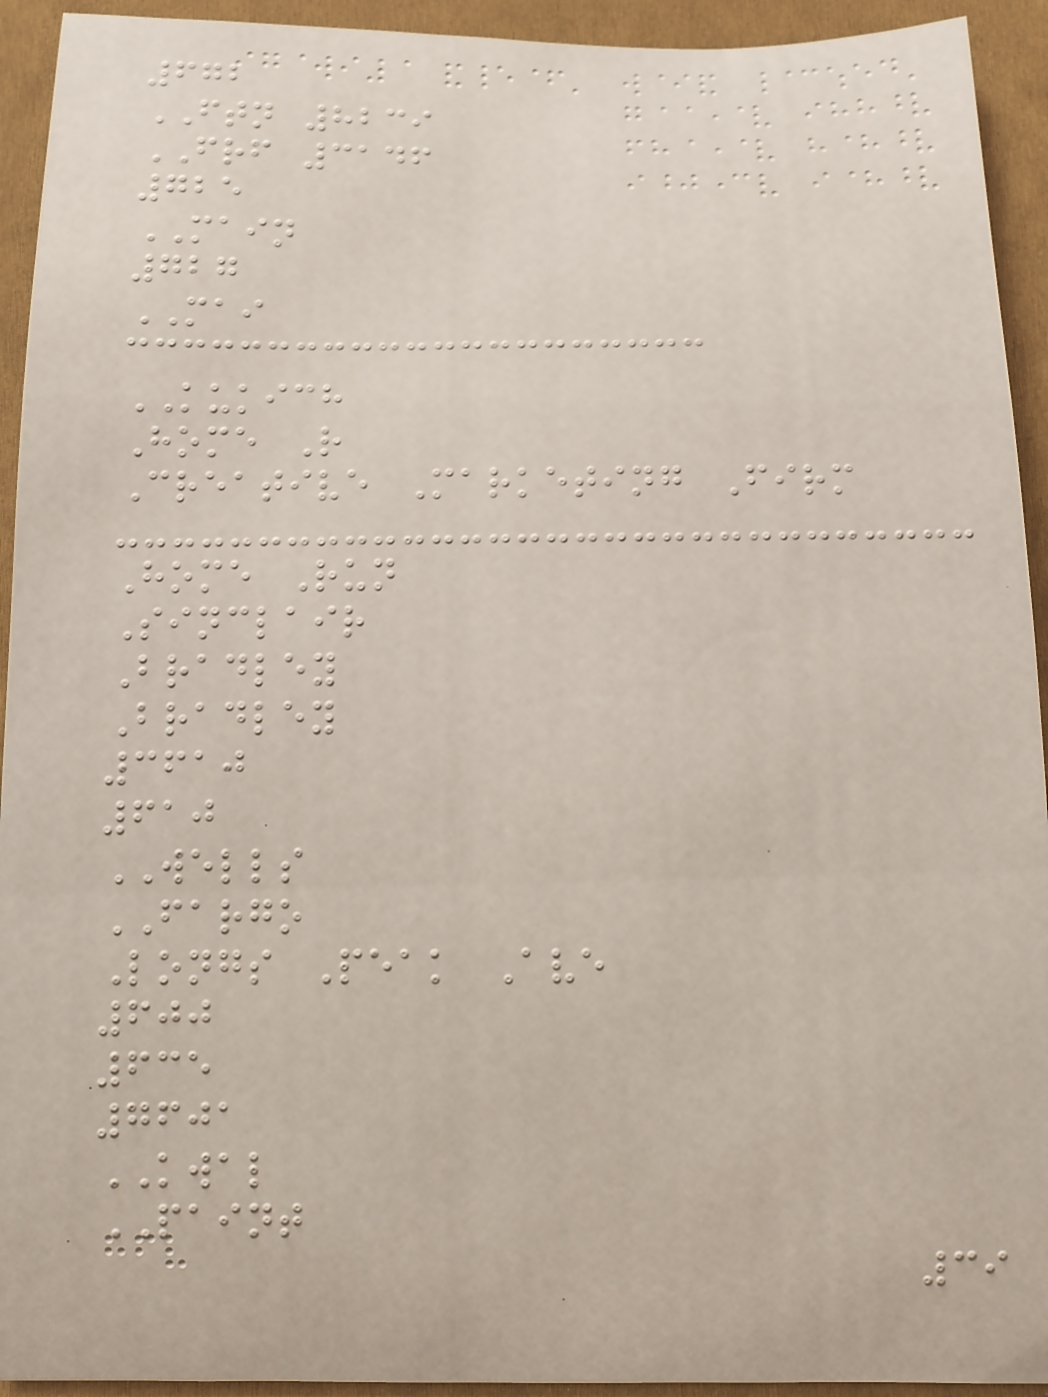672
FTN 8239
FRF 3146
725
MAIN
727
MAI
KUKICH
Home R
Creative Marketing Firm
Home Run
Sinclair
Bradley
Bradley
3610
610
WELLS
FARGO
Longs Peak Ave
600
635
7601
KWAL
PAINT
39
